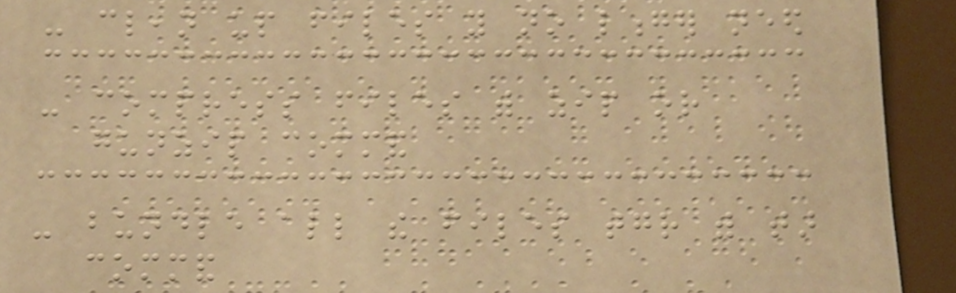- clean up files you no longer need
- compress files with zip or
gunzip command
- bundle all the files together with tar
command
